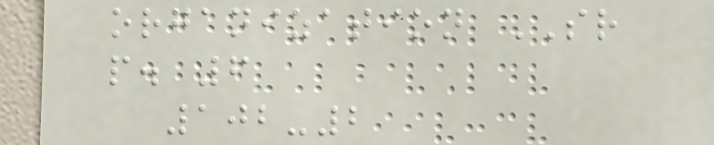organization SR
p. 6
102-2
